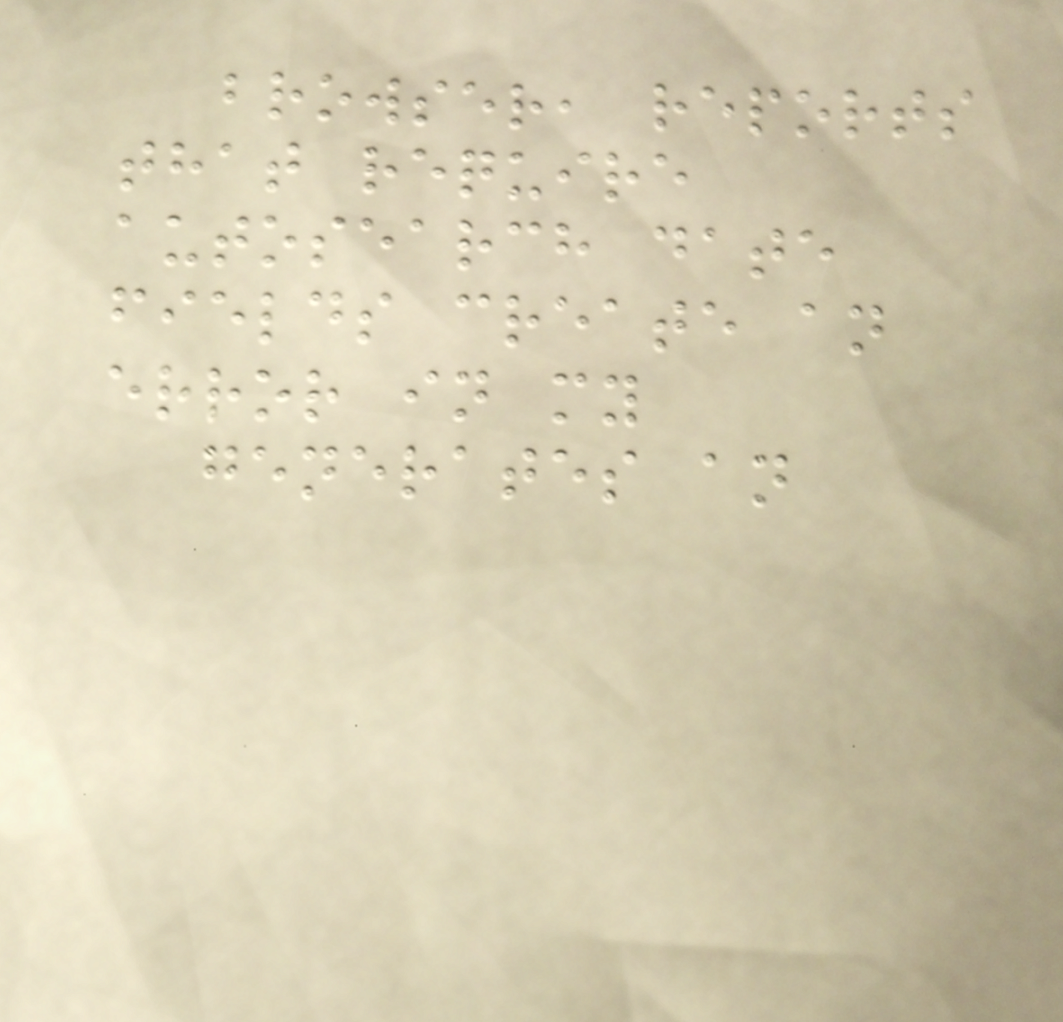browser, reports
that require
autosearch date
fields create an
error in my
generates an
